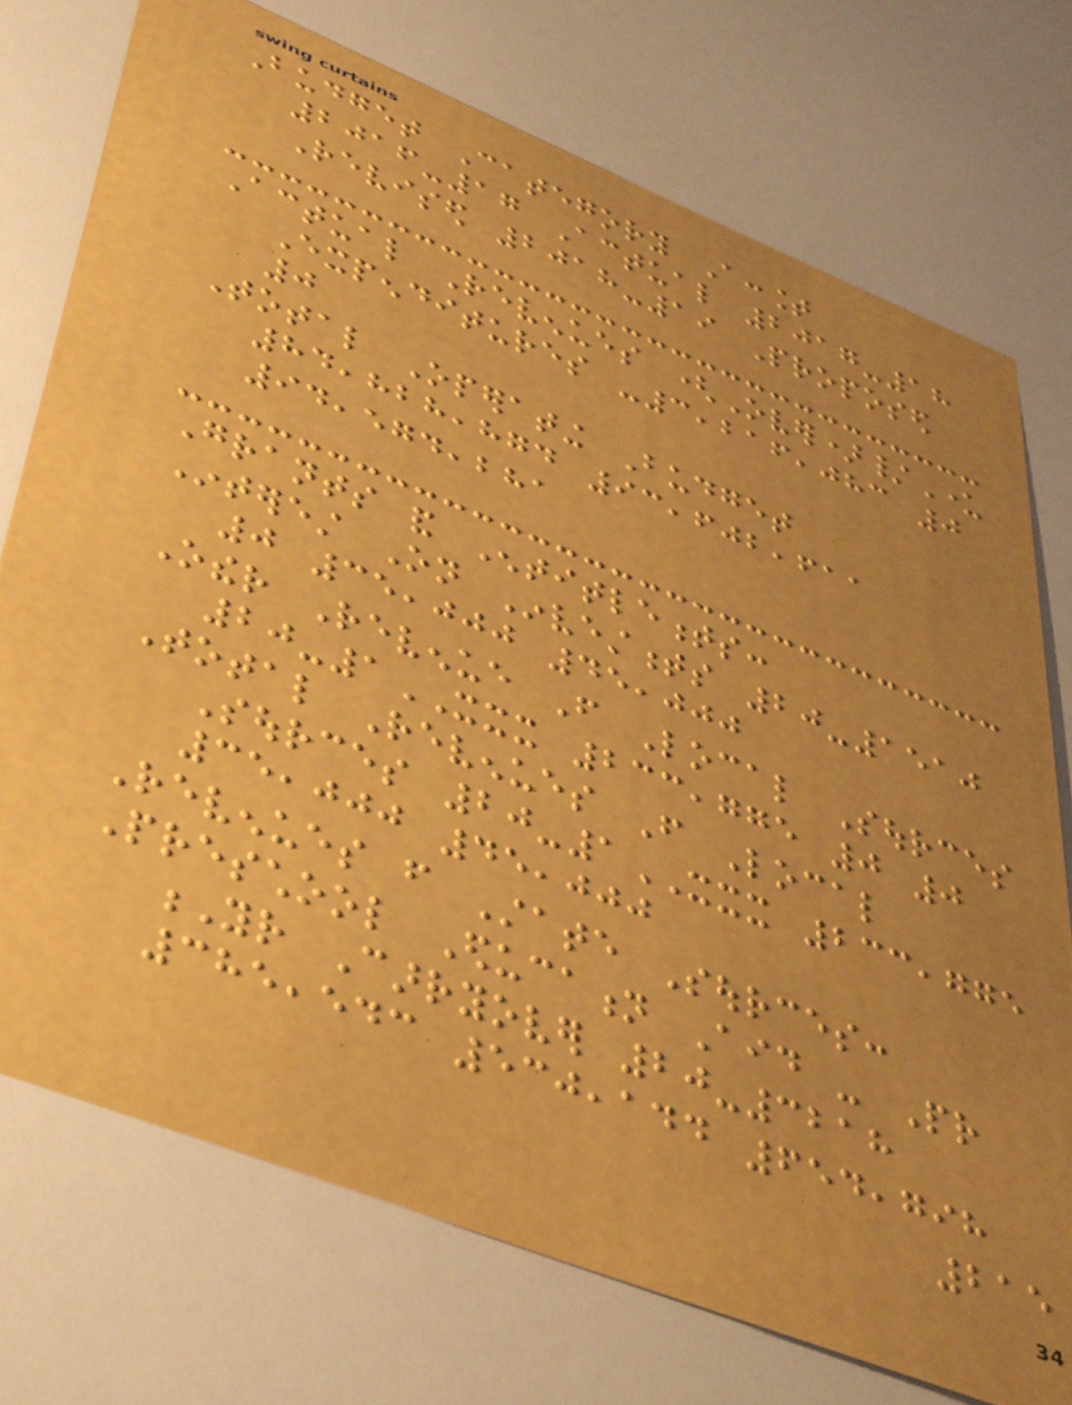Budget Category Account
2016-17 Actual 2017-18
Revised 2018-19 Proposed
Actual Revenues (Over)/Under
Expenditures -3,216,083 0
0
Total Operating Budget
84,828,874 93,602,611
94,574,281
Grants and Entitlements:
Interest On Investments 20-1510
0 35,000 45,000
Other Revenue From Local Sources
20-1XXX 233,775 0 0
Total Revenues From Local
Sources 20-1XXX 233,775
35,000 45,000
Revenues from State Sources:
Preschool Education Aid - Pr
Yr Carryover 20-3218
385,543 530,144 654,798
215
